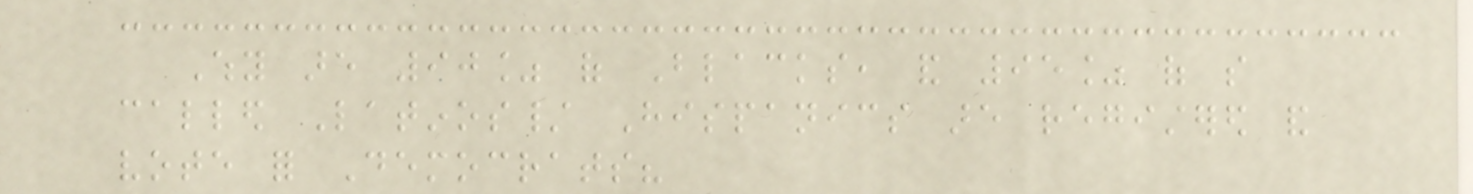Why are 90% of Blacks, and 95% of so
called Latinos/ Hispanics are registered and
vote for Democrats?
